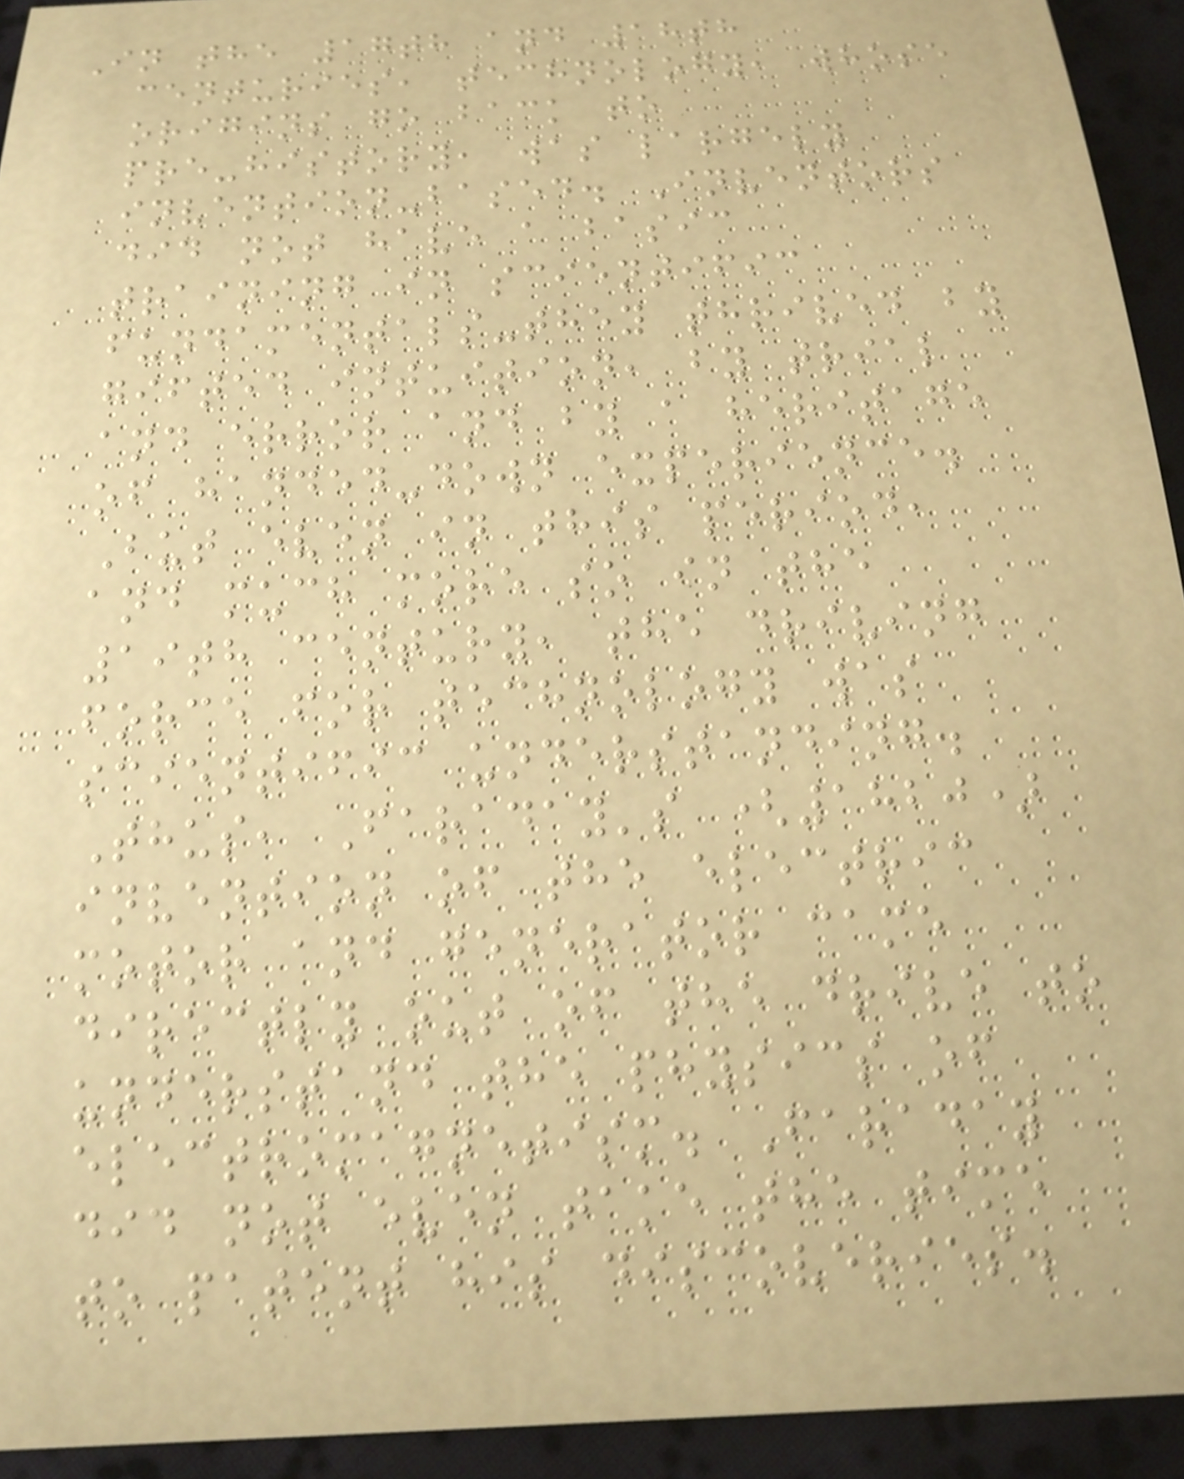In the 17th and 18th
centuries, technology, whose
origins go back to
pre-history, was largely
invention-based. Inventors
did not have a basic
training in scientific
fundamentals-they thrived by
gifted intuition, by trial
and error and by a heritage
of handed-down experience.
But even in this period,
and much more so in the
19th century, the driving
force for technology was
scientific understanding.
Thus, Faraday's (1820)
invention of the electric
motor and generator came
directly out of the drive to
understand the physics of
electromagnetism. Faraday
did not even take the time
to patent his discoveries.
